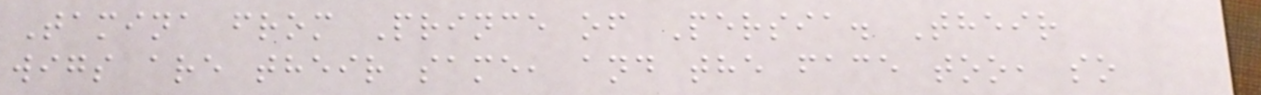Tamina from Prince of Persia. Their
wigs are their same, and the face too, so
